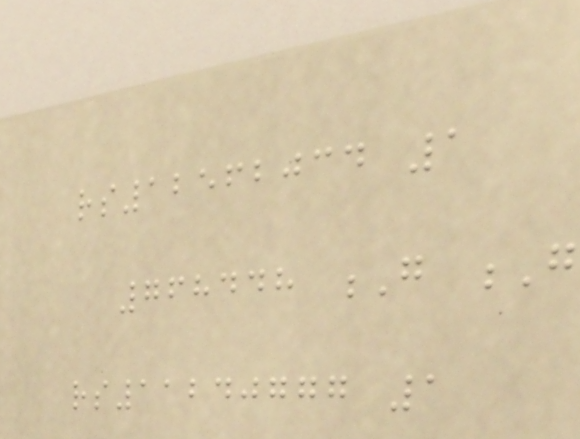rs12562034 1
768448 G G
rs11240777 1
